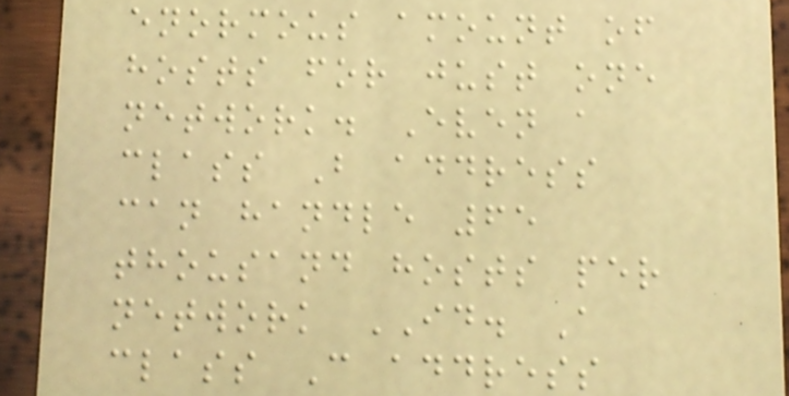enormous amount of
hosts for just one
network. Even a
class B address
can handle 65
thousand hosts per
network ID. A
class C address
